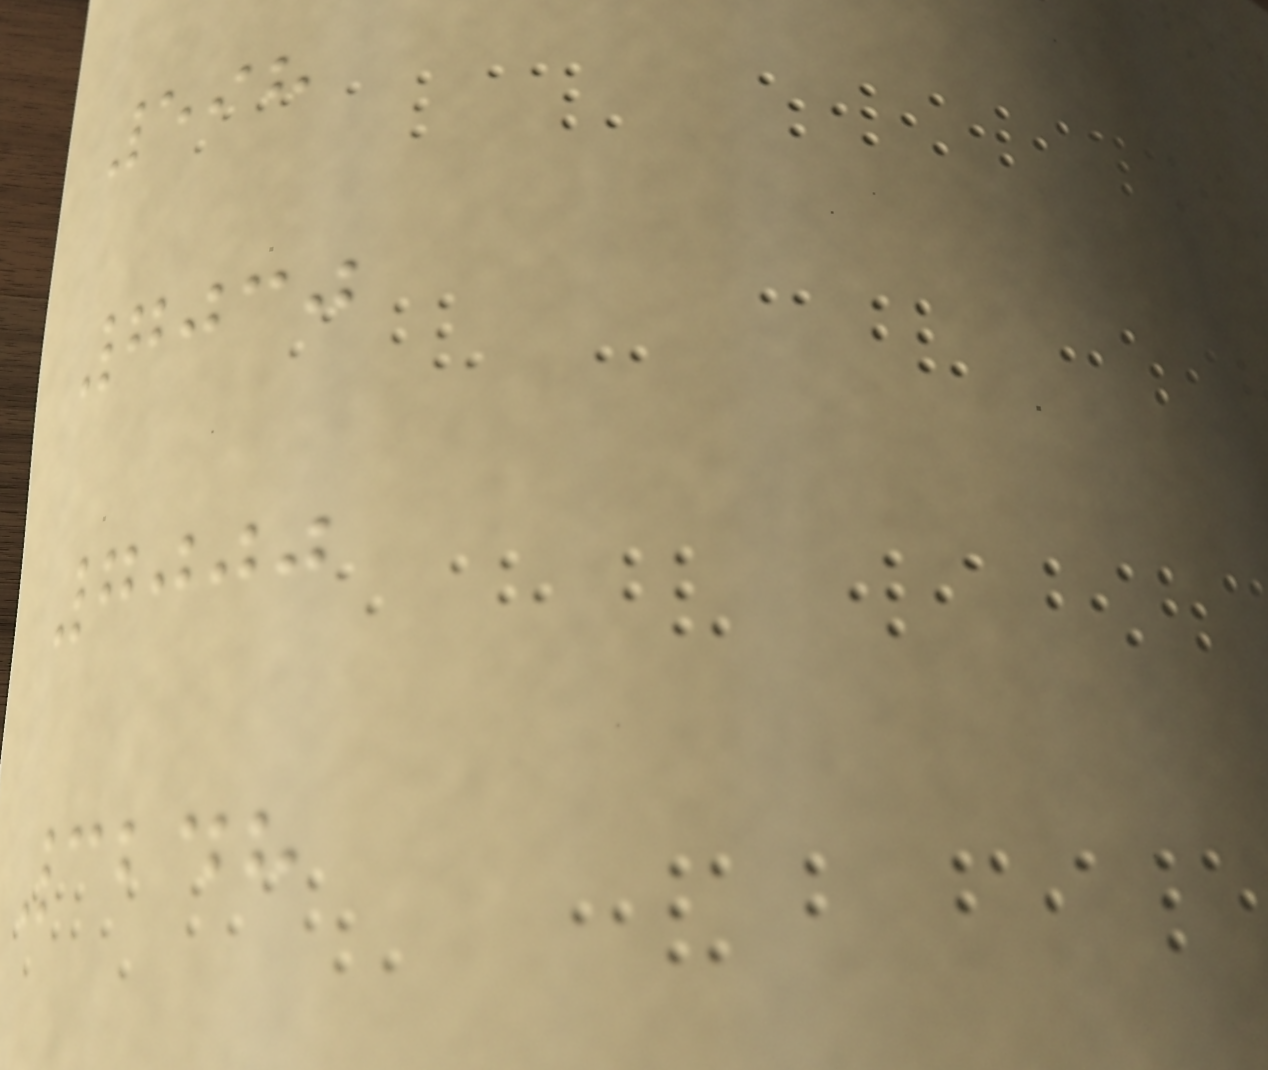598
7030
7000
3248
